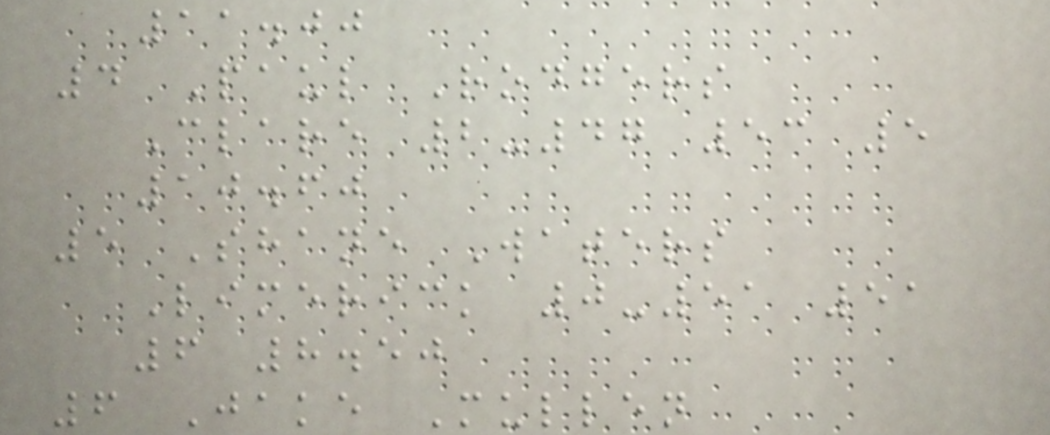11.00
4 Paul Rodgers
Clare 2-47 53 5
10.60
5 Shane Waters
Limerick 0-51 51
6 8.50
6 Jake Mullen
